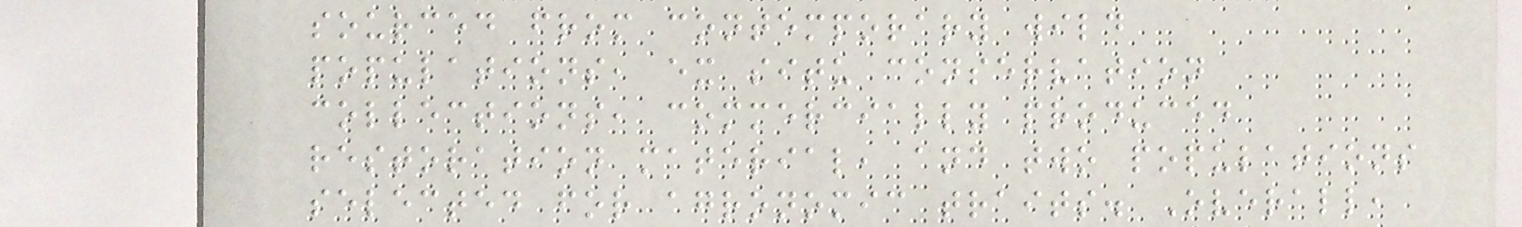sourced from contemporary wild
populations, ex situ conservation
collections, commercially produced
restoration material, and two populations
selected for agronomic traits. Overall,
